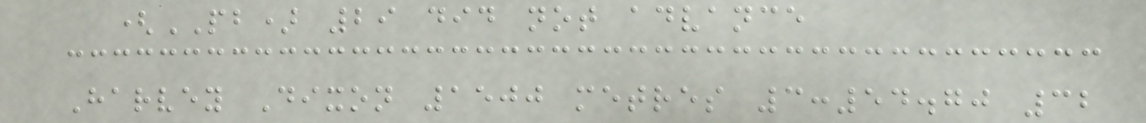(PB) 29 did not advance
Harvey Dixon 1500 metres 3:54.70 32
